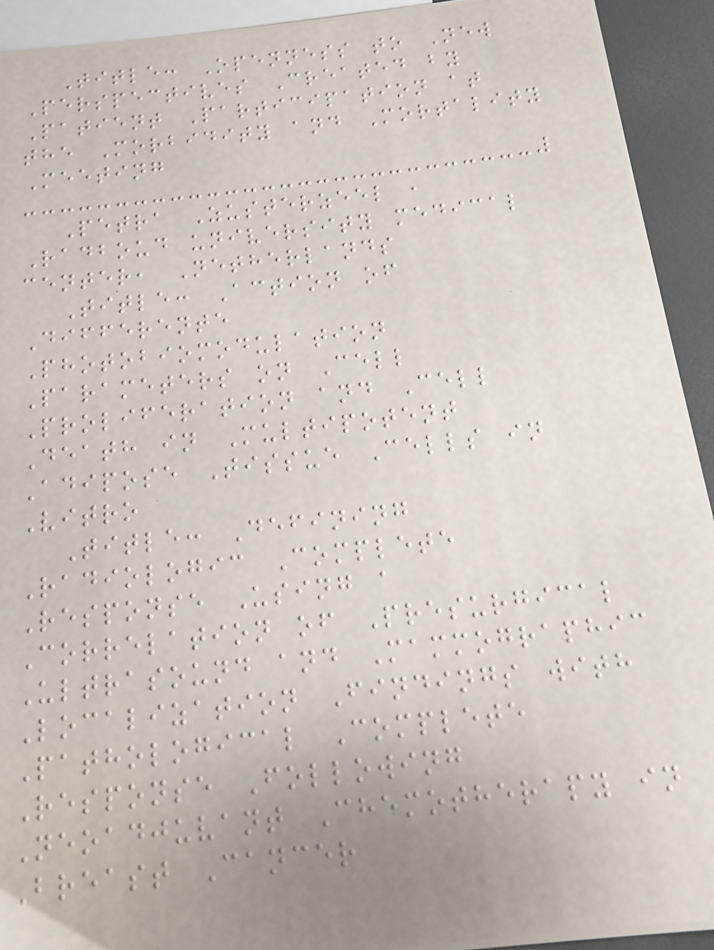Title: Openness to New
Perspectives Created by
Patient Participation at
the Morbidity and Mortality
Meeting
Petra Zusterzeel ,
Radboud university medical
center, Netherlands
Title: Action of
Differente
Photobiomodulation
Parameters on Cell
Proliferation and Cell
Death in Multipotent
Adipose Tissue Cells in
Vitro
Title: Defining
Radiologic Complete
Response Using a
Correlation of Presurgical
Ultrasound and Mammographic
Localization Findings with
Pathological Complete
Response Following
Neoadjuvant Chemotherapy in
Breast Cancer
